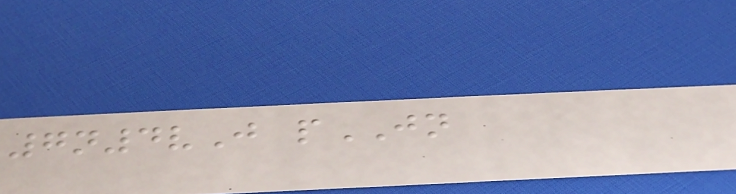7n4vJ pJN
